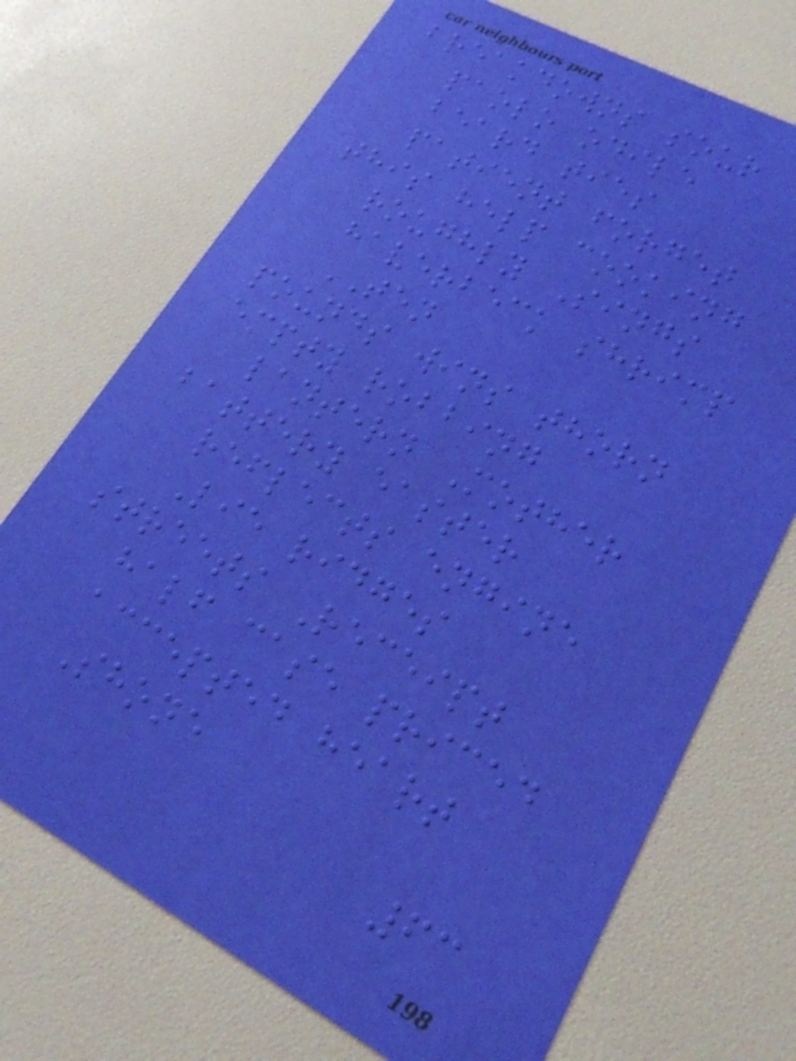breakdowns sour
paolo odile
beard ties
patient forget
this help cooking
roughly Sings
haverbeck shrimp
TEN
pounds wins thorn
empty robbing
lantern Mother
battery easter
reflects engine
Lie ridges
streets Receipt
half case priced
accepted heart
Shone
63
